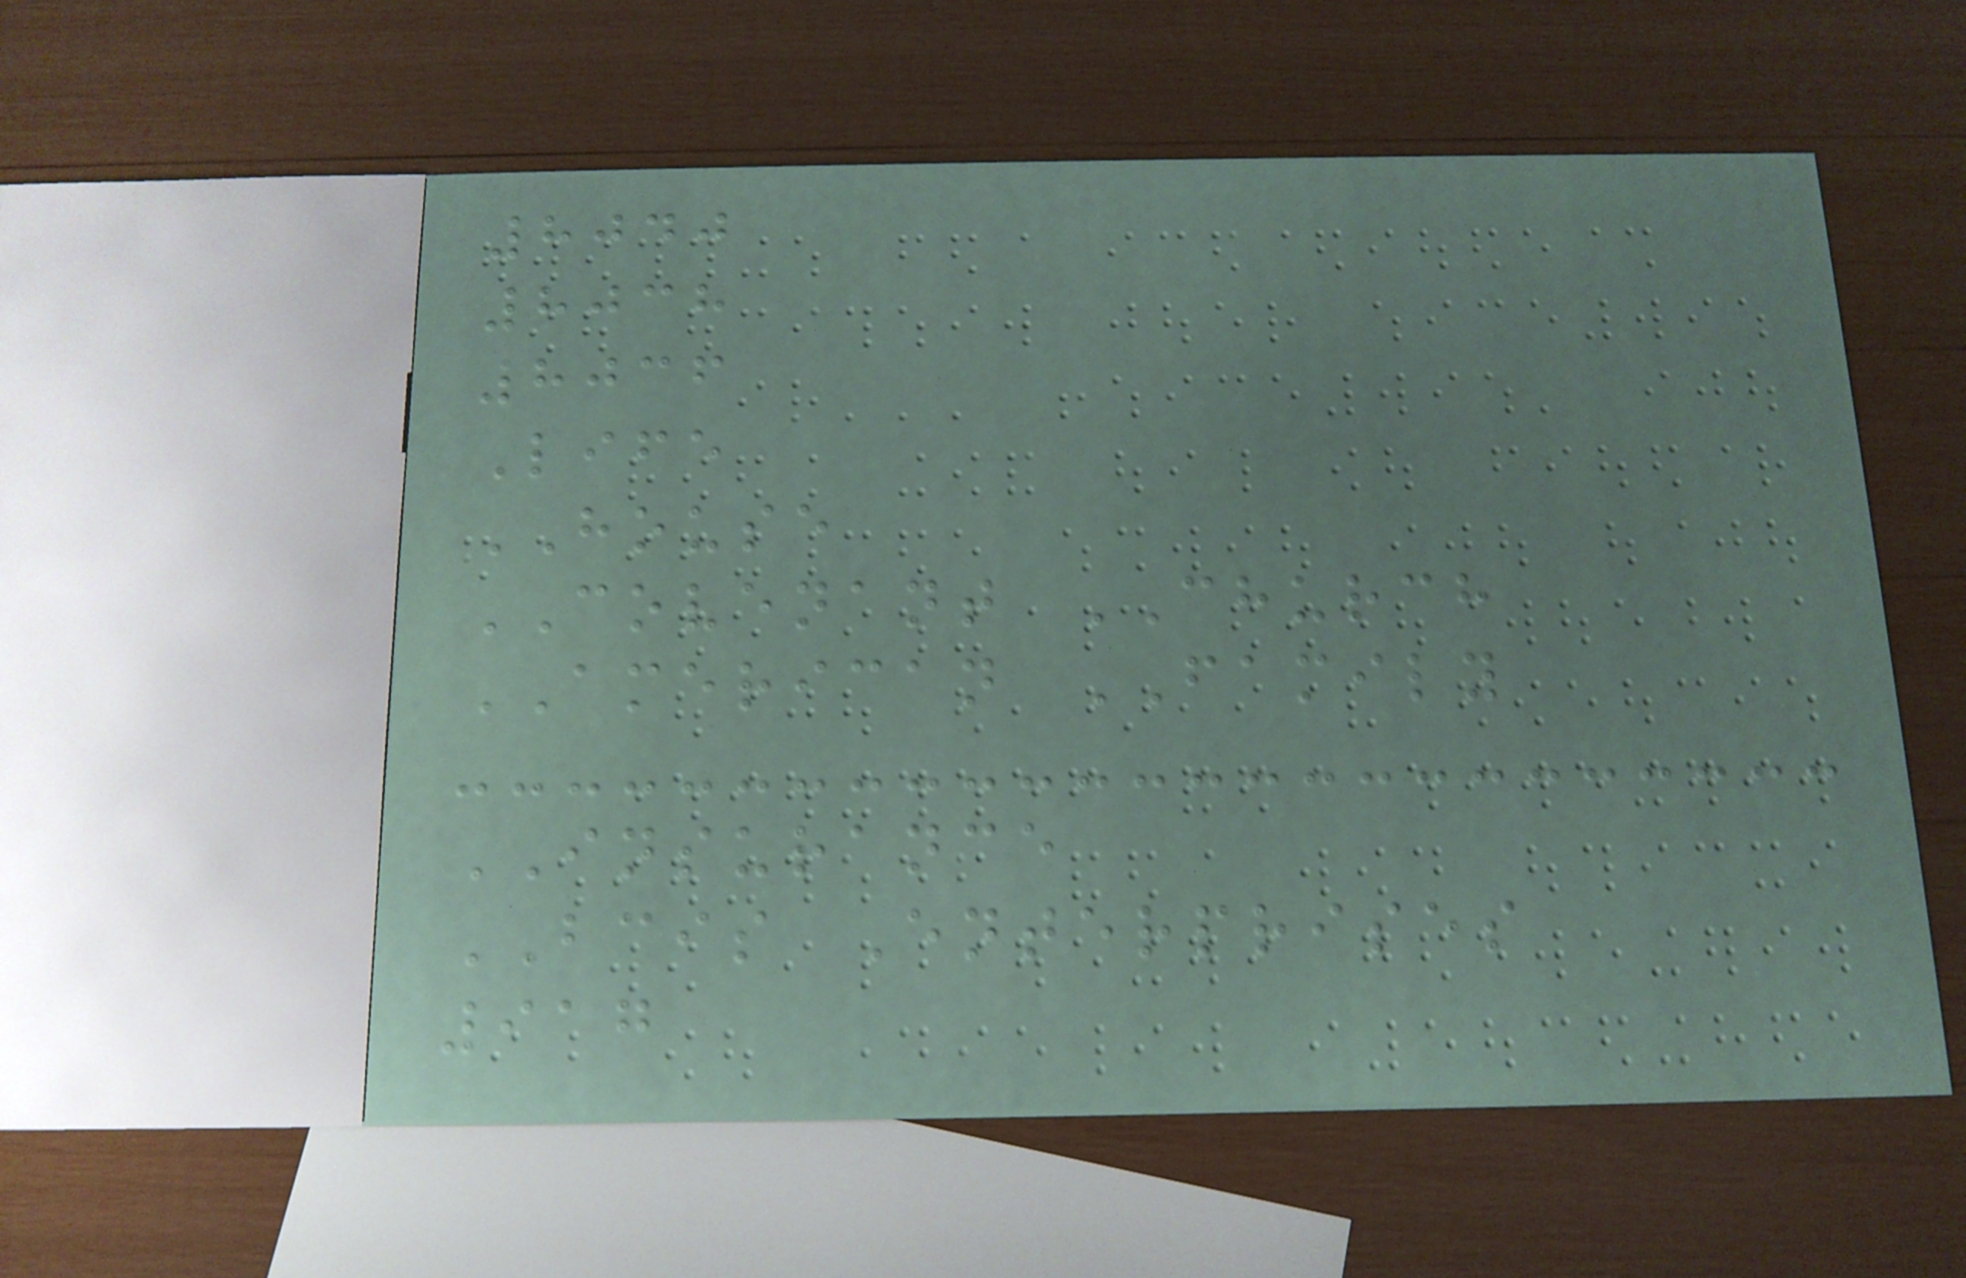8040
8038
8036
Life
HOUSE
COVENANT CHURCH
AMERICAN FAMILY
INSURANCE
BCIS Enterprises
917
